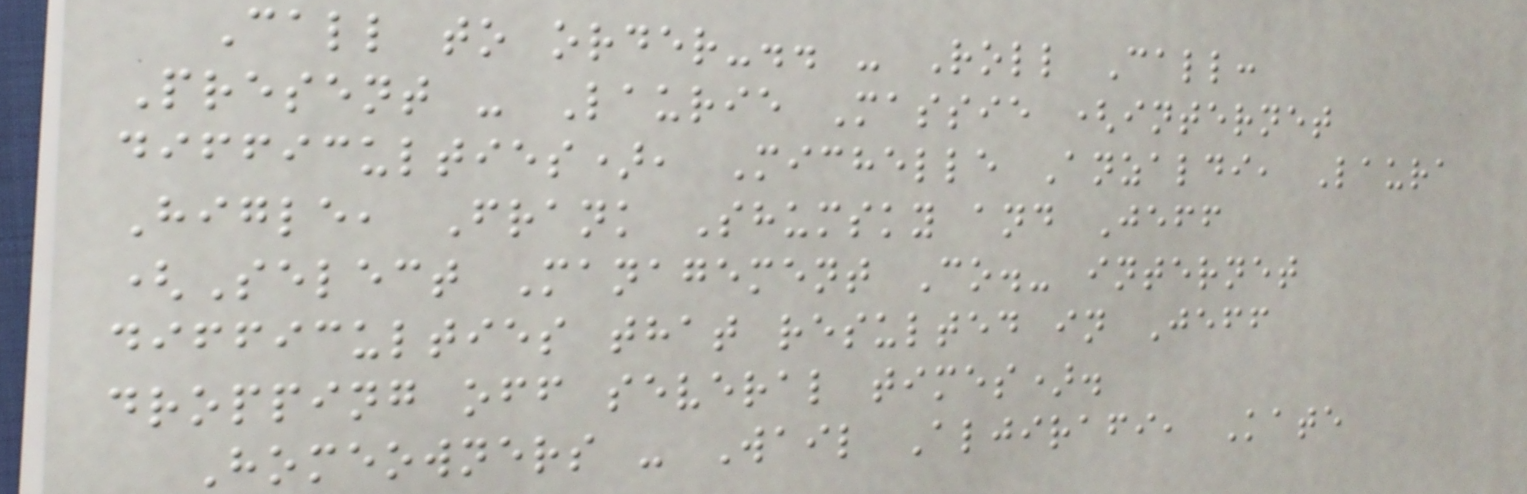Call to order-.. - Roll Call:
Present - Laurie Massie (internet
difficulties), Michelle Anzaldi, Laura
Higle, Frank Shumsky and Jeff
(Select Management Co.- internet
difficulties that resulted in Jeff
dropping off several times).
Homeowners - Wail Aljirafi, Kate
